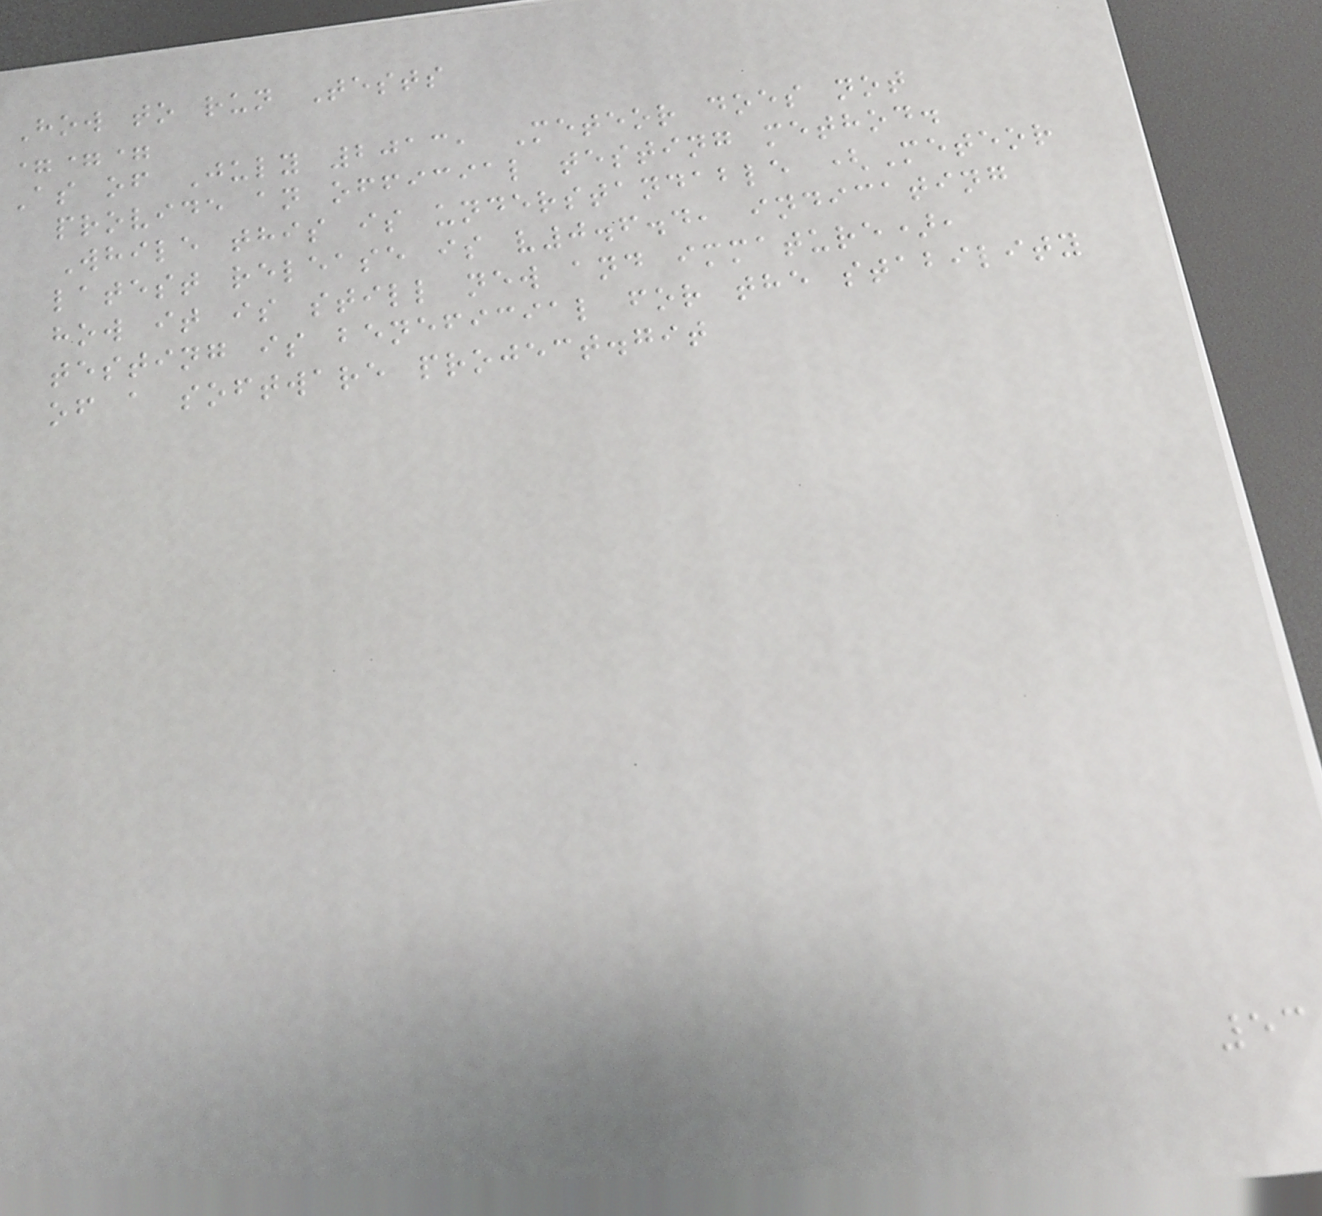How to run Tests
===
As of July 2013, Meteor does not
provide an official testing method.
While this is understandable (Meteor
latest release is v0.6.4, indicating
how it is still new and immature),
testing is beneficial for the stability
of a software project.git
53
